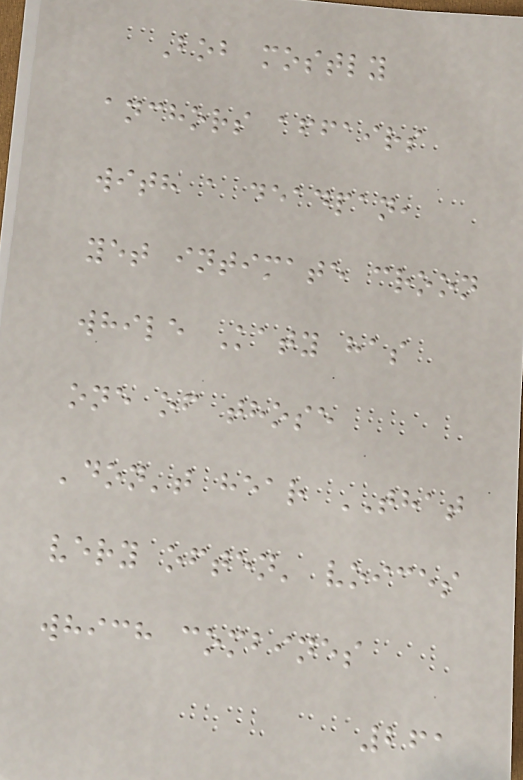Bob mostly
anchors affairs
with a deadpan,
yet intimate croon
while Katy has
one of those
'don't hear THAT
very often' voices
which combines
261
